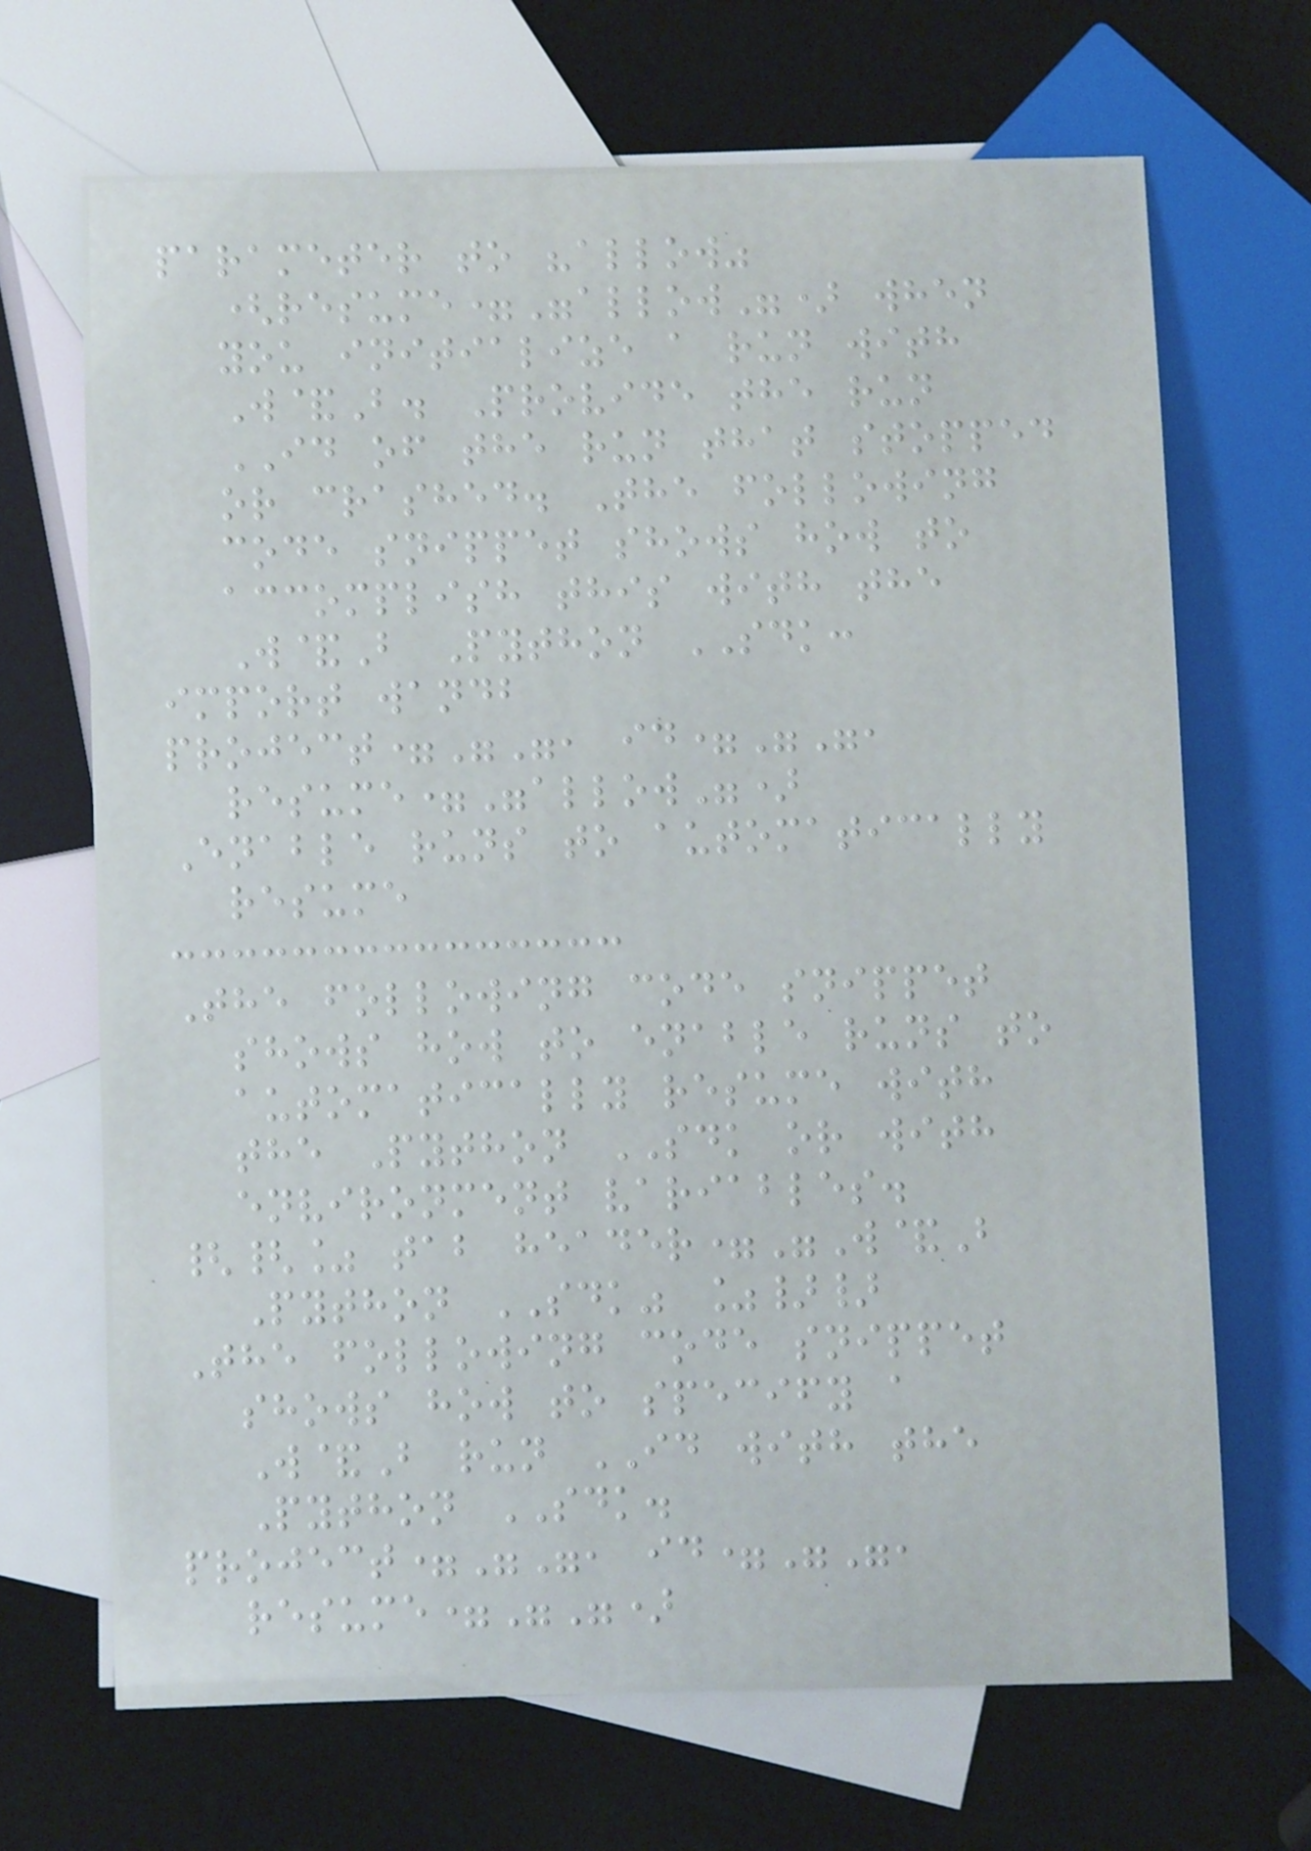parameter to "allow"
(resume="allow") when
you initialize a run with
W&B. Provide the run
ID of the run that stopped
or crashed. The following
code snippet shows how to
accomplish this with the
W&B Python SDK:
import wandb
project="", id="",
resume="allow")
Enable runs to automatically
resume
The following code snippet
shows how to enable runs to
automatically resume with
the Python SDK or with
environment variables.
{{% tab header="W&B
Python SDK" %}}
The following code snippet
shows how to specify a
W&B run ID with the
Python SDK.
project="", id="",
resume="")
